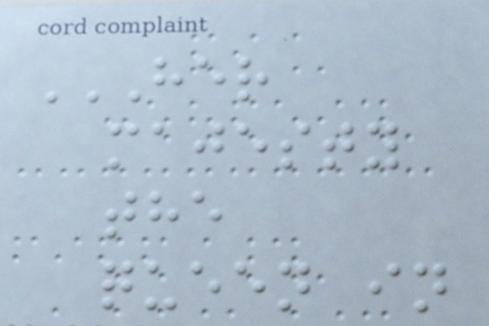HER
MAJESTY
THE
QUEEN IN
